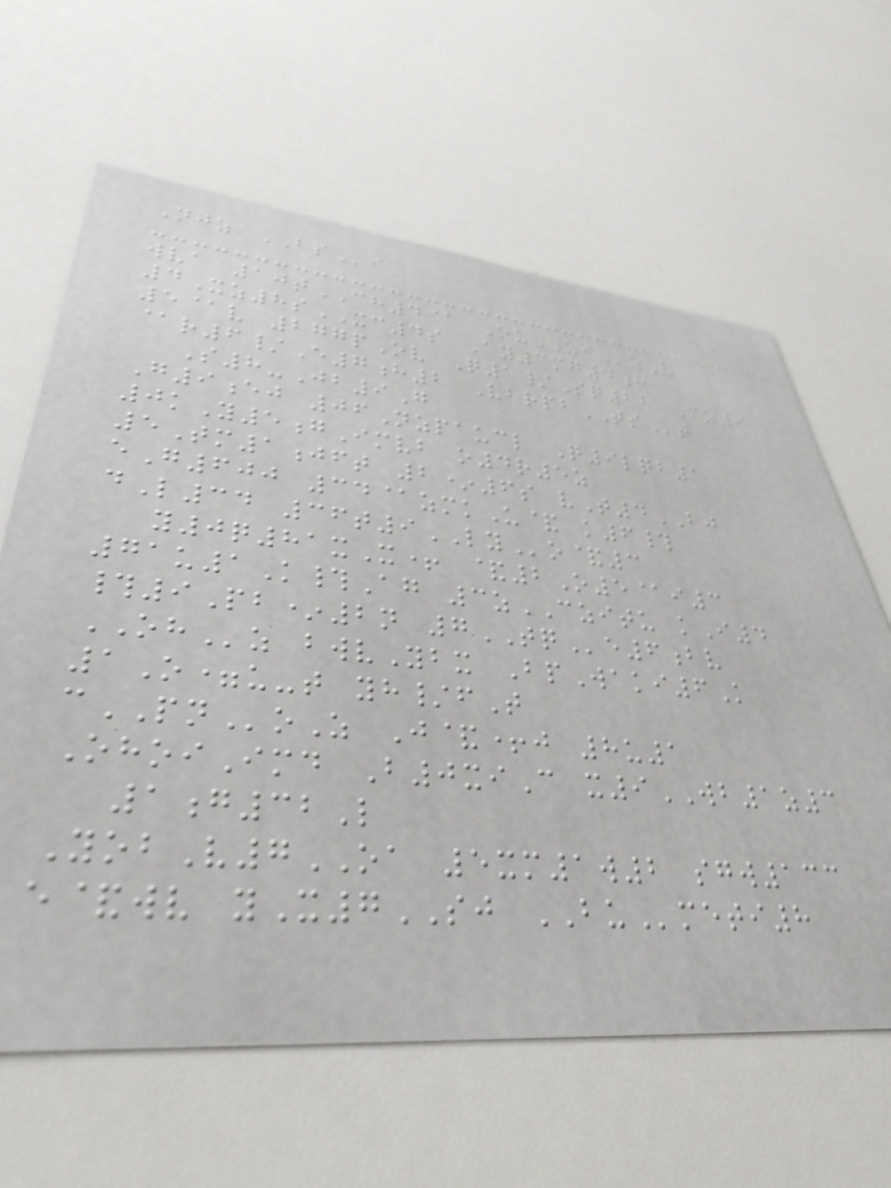Njz BSi
wva 10tCH4@ OuUIzV
4Xz8sXC4s Ay3mg4h
5@v 277pOv Q1/Sq22 Cz9
@r6/E7h2 VbrpbTSt
S8-Jb9G
G9ej 06Nzpaucl Q9lqb1
0kY5gImvb o4r5z
5Tm1jft 2*6s vT4BJ
eG600 34@zmkU& k6#
dL34 36t9LYo&3
y0q81xX+ &2O5@i3
71u1K#Ag 3zCZITU kI4
#9Pb*2n 7TQe6bv
OHz bwvYbx BpWaki6K
1O=u-t yh/fT
cPNoZ J&+j 8u1
OhoiImd B0xiC x9WB1z3
1g32L
YobV7OA 5xm1w2 sgw133
e&wv yX7SJ BUmeti8
